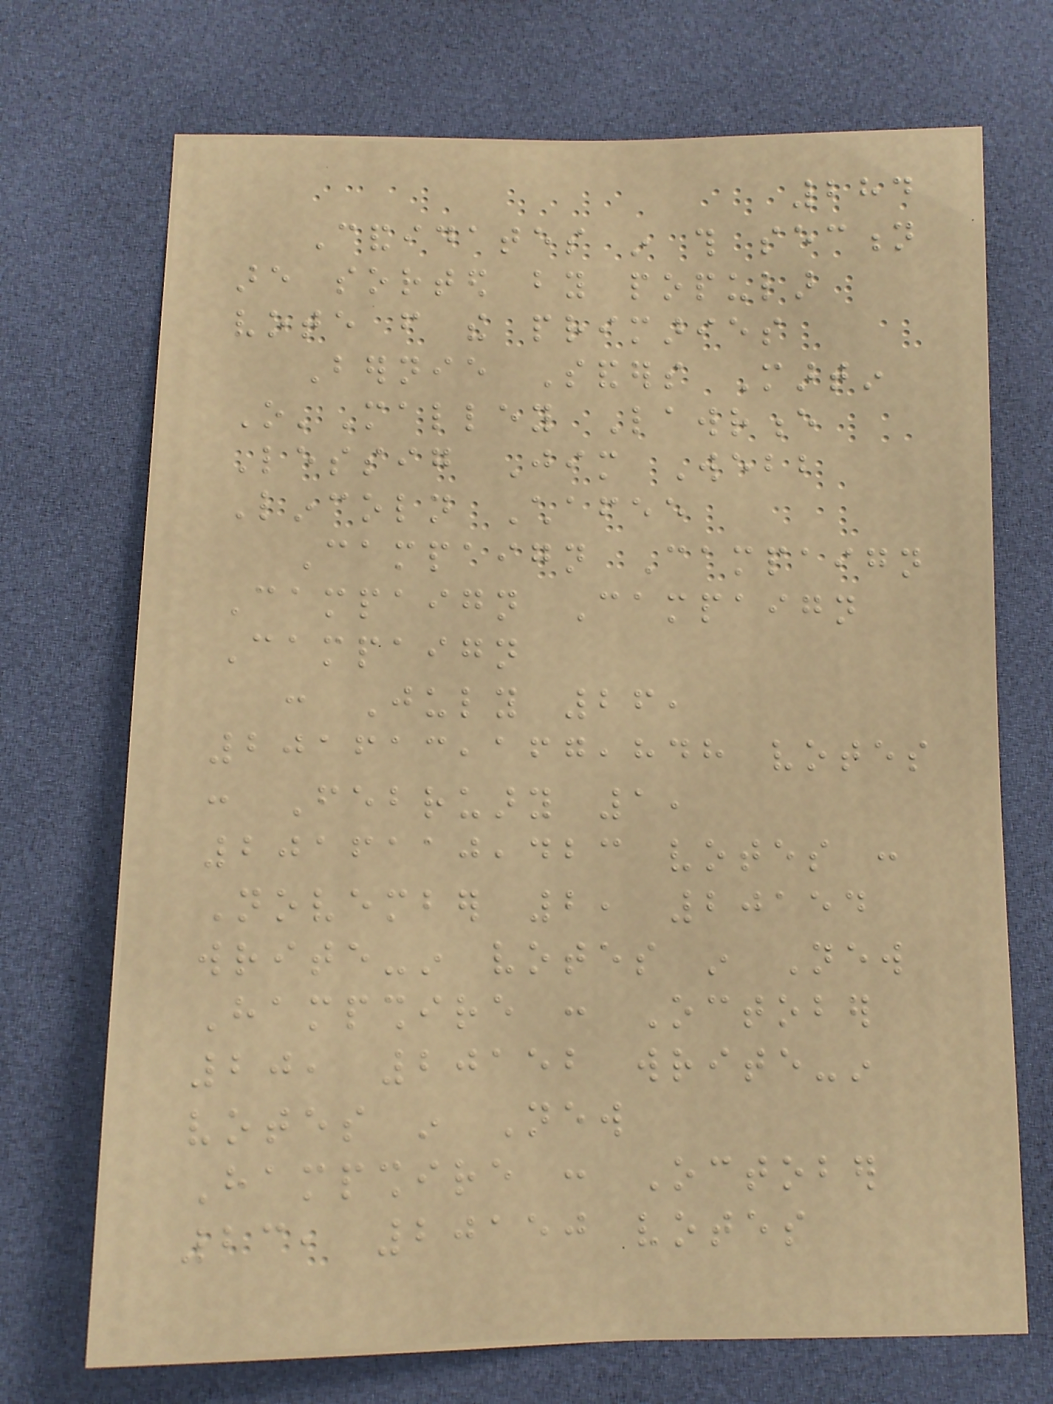284
Candidates in this section
are sorted by popular
vote from the primaries
Bernie Sanders Martin
O'Malley Lawrence
Lessig Jim Webb
Lincoln Chafee
Campaign Campaign
Campaign Campaign
Campaign
: July 26,
201613,167,848 votes
: February 1,
2016110,423 votes :
November 2, 20154
write-in votes in New
Hampshire : October
20, 20152 write-in
votes in New
Hampshire : October
23, 20150 votes
